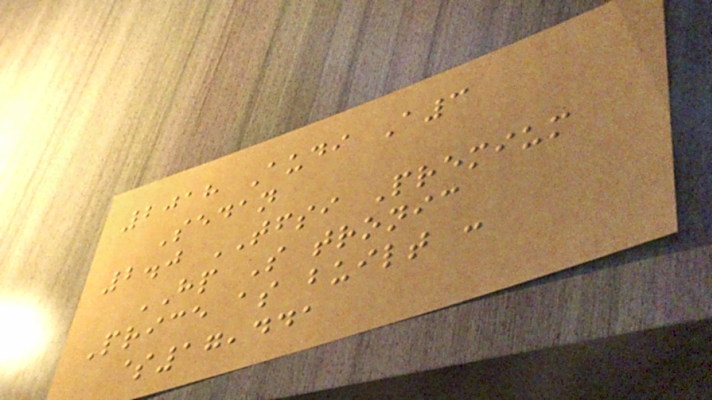2018 Audi A3
Sedan
2.0 TFSI Premium
HP S tronic
Price as built :
$17,441
